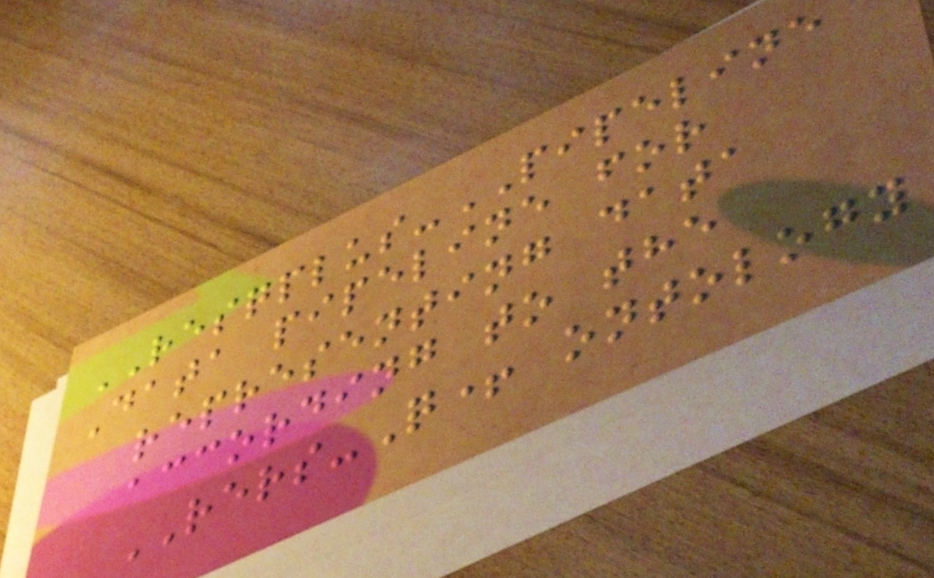RESQPLUS-PIPELINE
Data pipeline for
representing data
according to the
RERS-Q+ ontology
